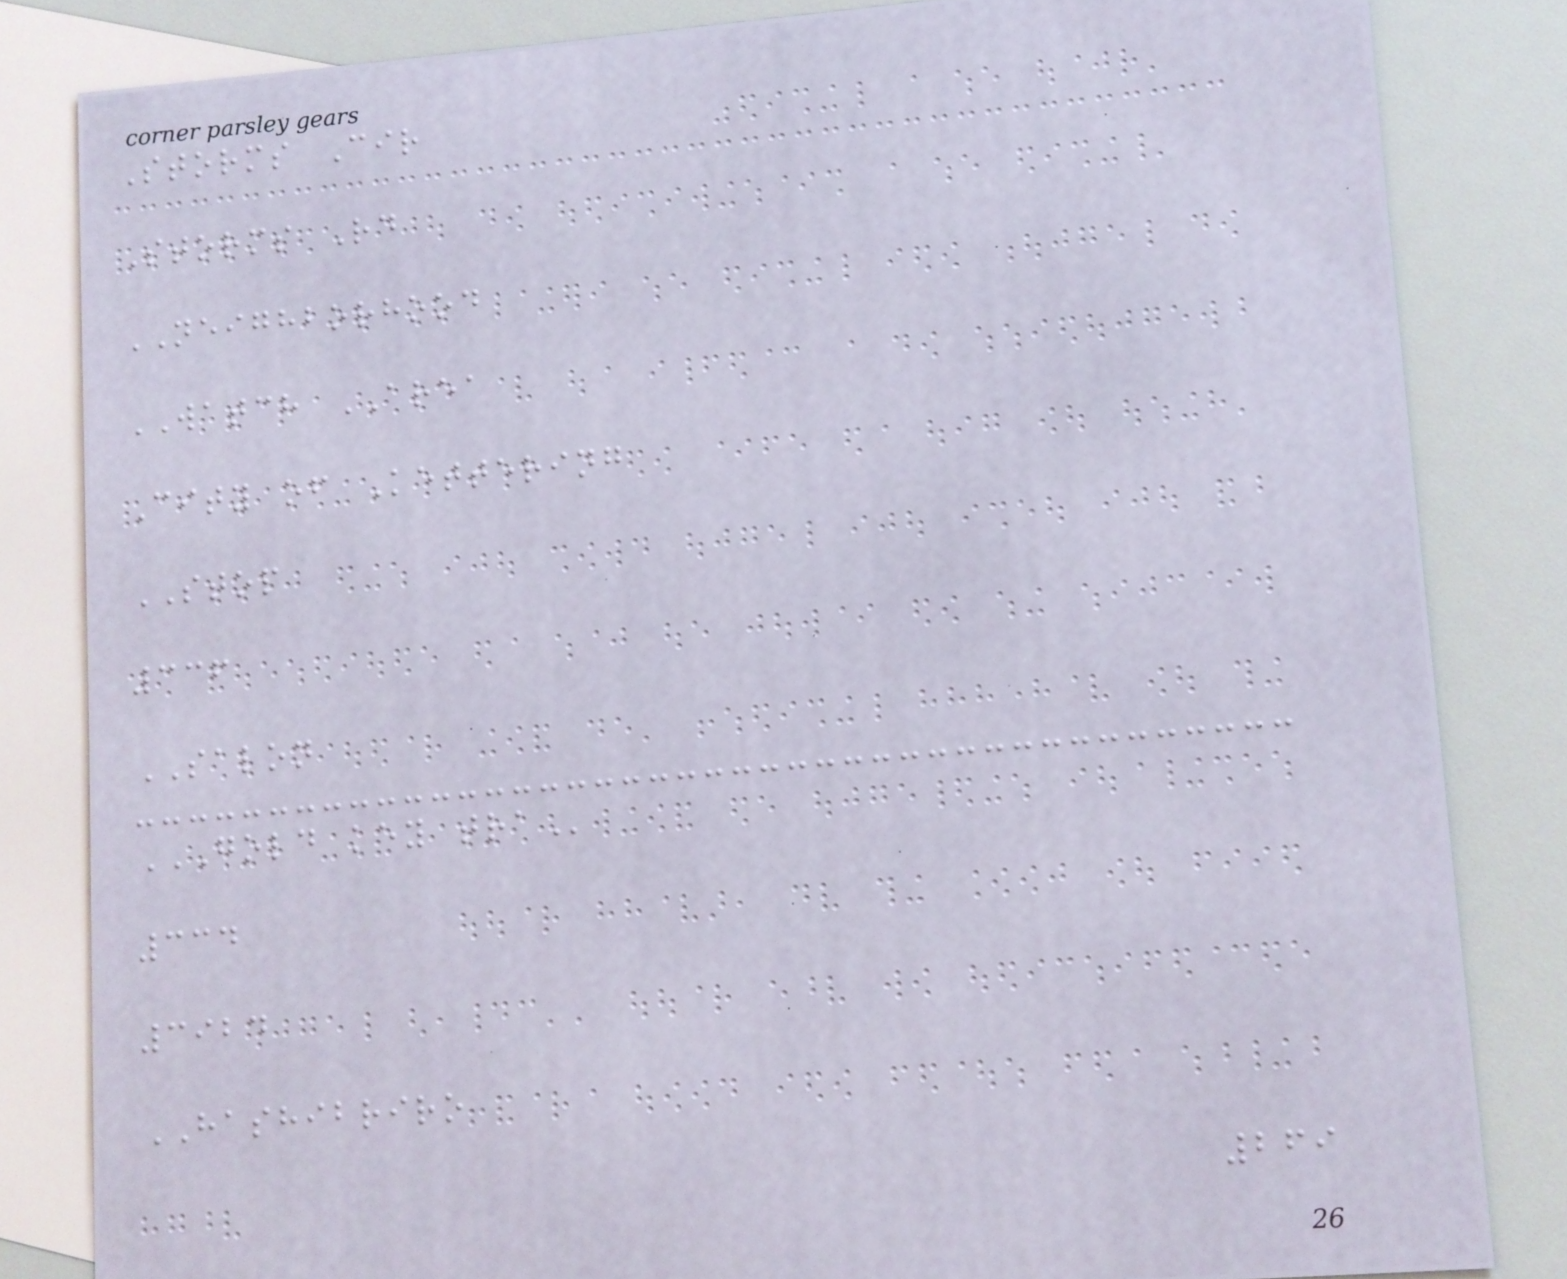Storms Cir
Storms Rd
NEIGHBORHOOD
WATCH AREA
City of Kettering
STOP
336
SALON
GOLD KEY TRA
334
3924
HASHIBRIRO
269
